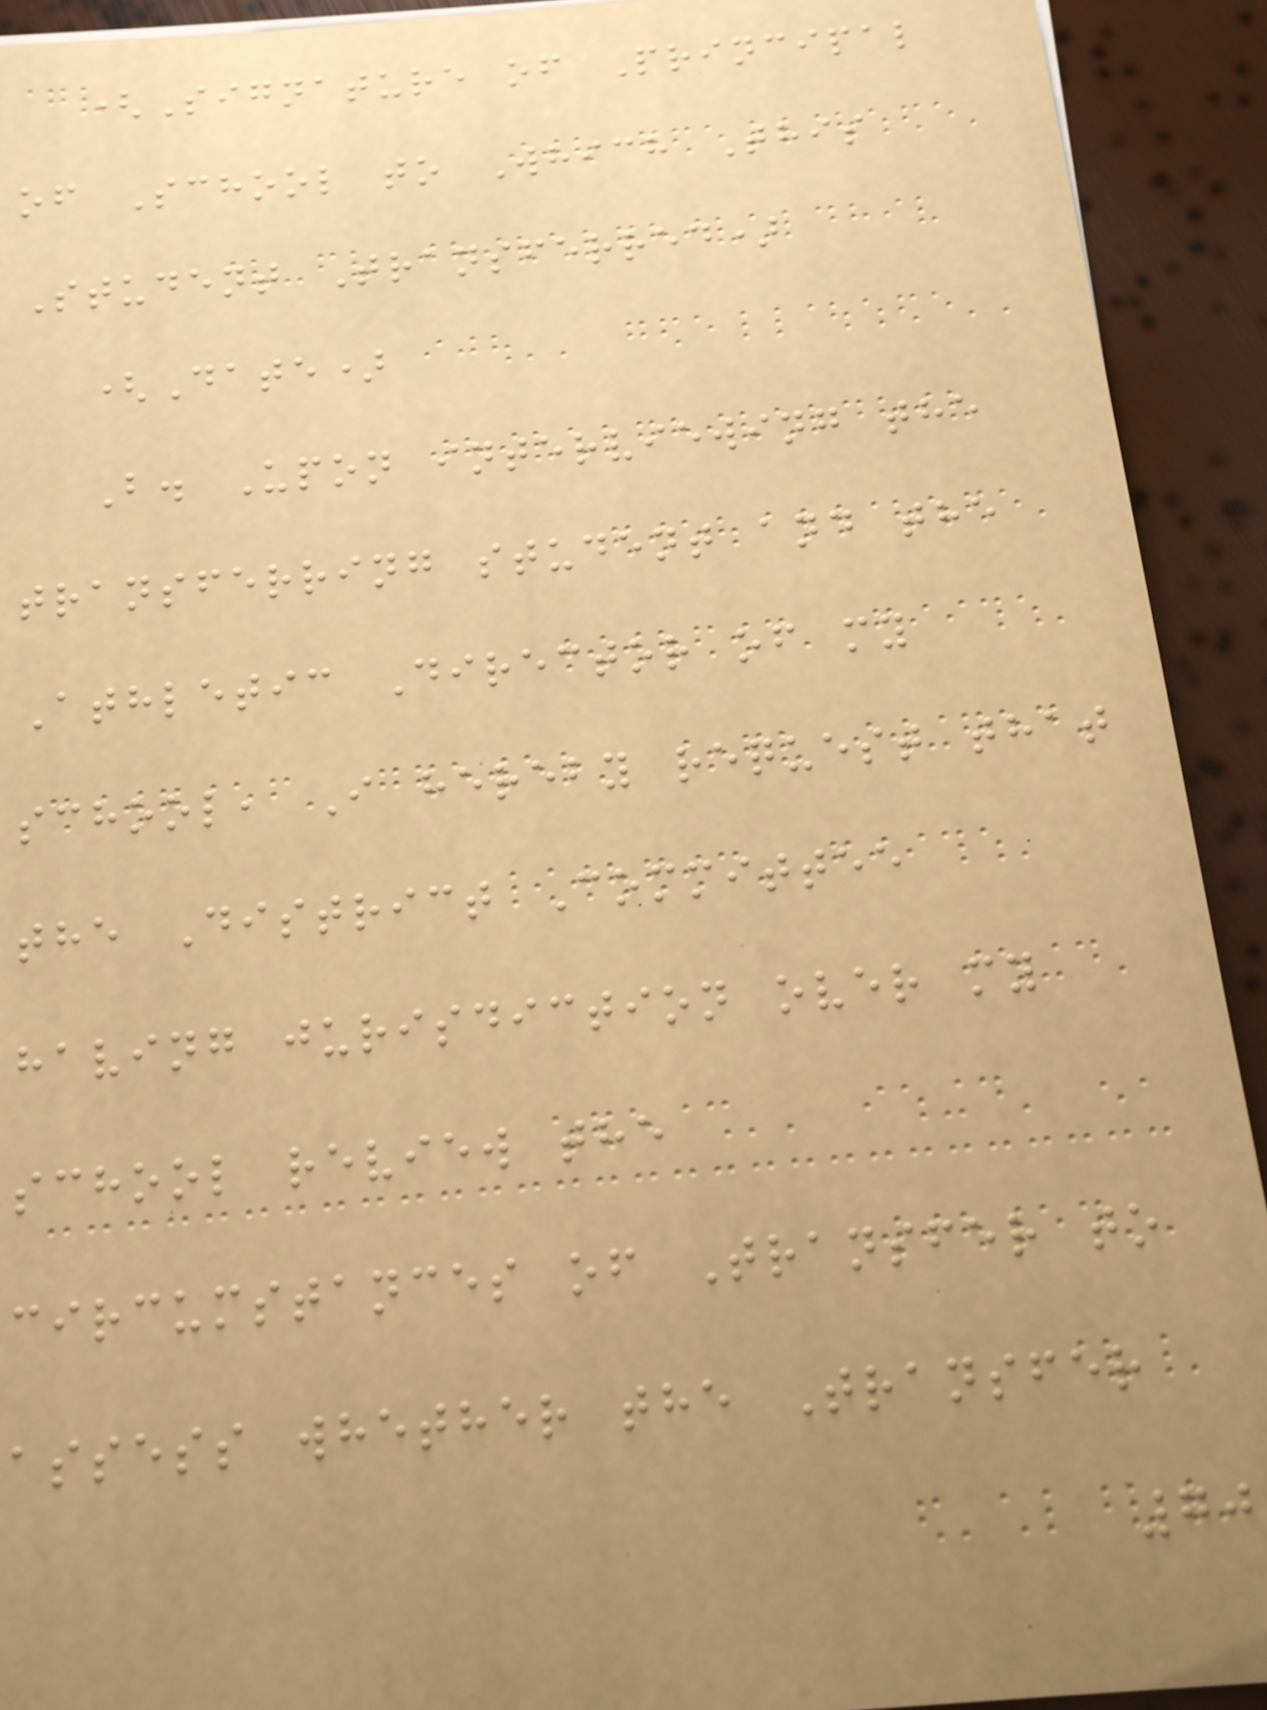(Signature of Principal
of School to Which This
Student Transferred)
(Date)
B. Upon interviewing the
transferring student and the
Athletic Director of my
school, I hereby request that
the District Committee
having jurisdiction over my
school review the
circumstances of Transfer to
assess whether the Transfer
70
